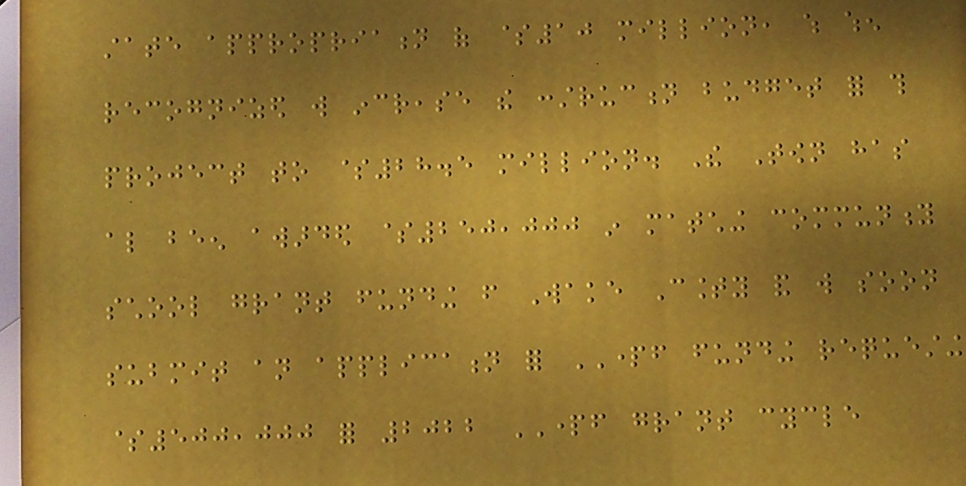state appropriation of $10 million, which when
recognized will increase the construction budget for this
project to $28.5 million. The Town has
also been awarded $250,000 in matching community
school grant funding from Wake County and will soon
submit an application for PARTF funding requesting
$500,000 for 2022 PARTF grant cycle
